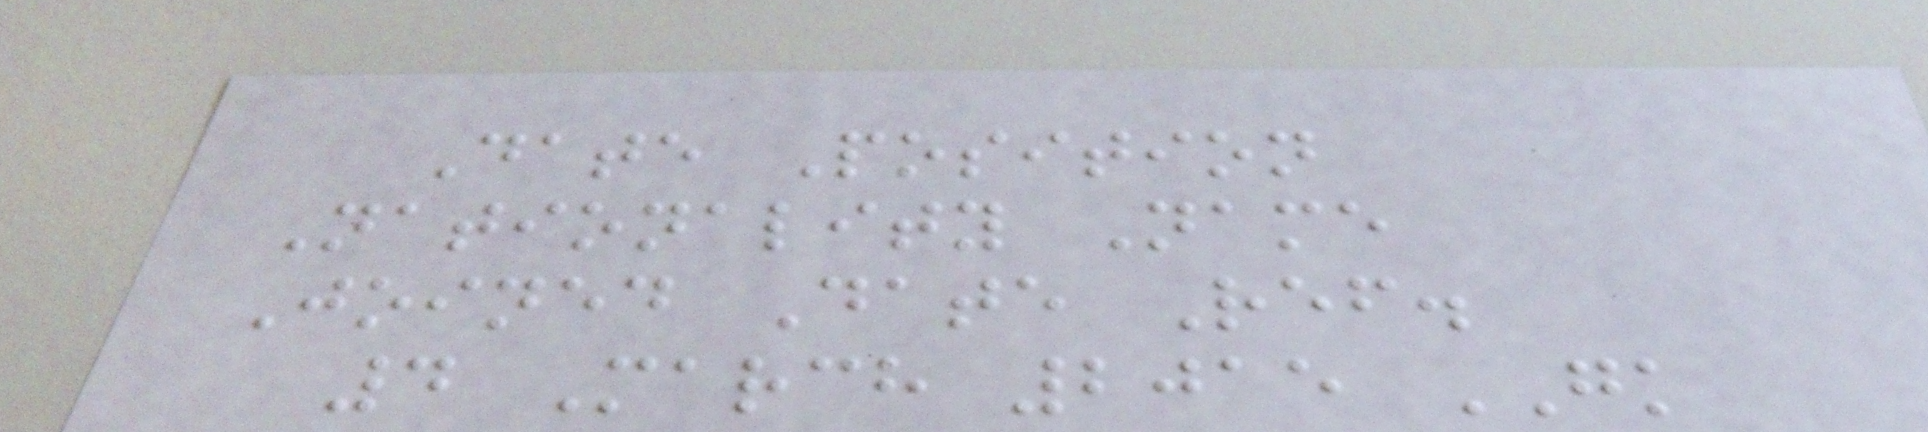Date Position
Nationality Name
Joined Date Ref.
4 March 2015 GK
